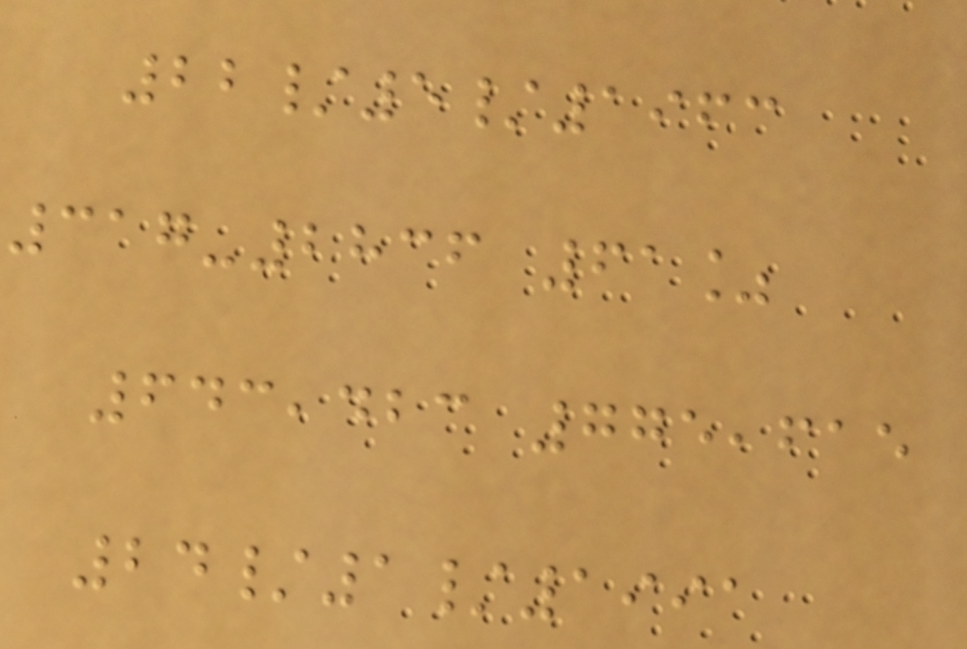22/5/1963
317-2836 61%
643,423 775,615
24/1/1991
